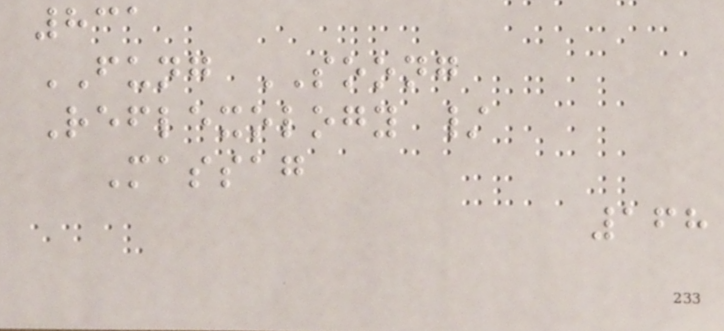831
FUNG SOONG
Reflexology /
Massag
168
